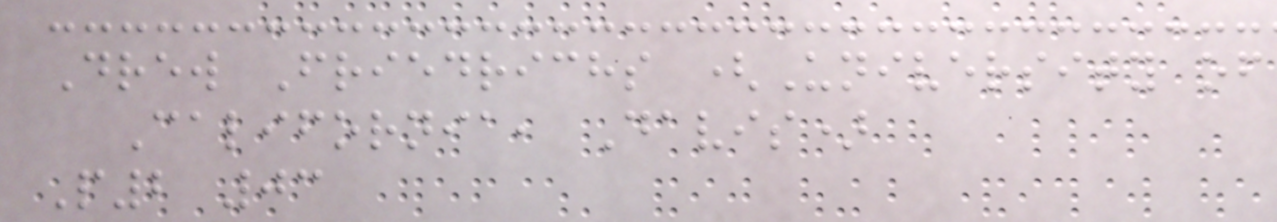Drew Friedrichs (University of
California, Davis)
P2 03
